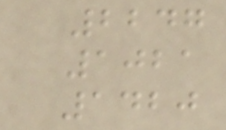2247
1021
1420
